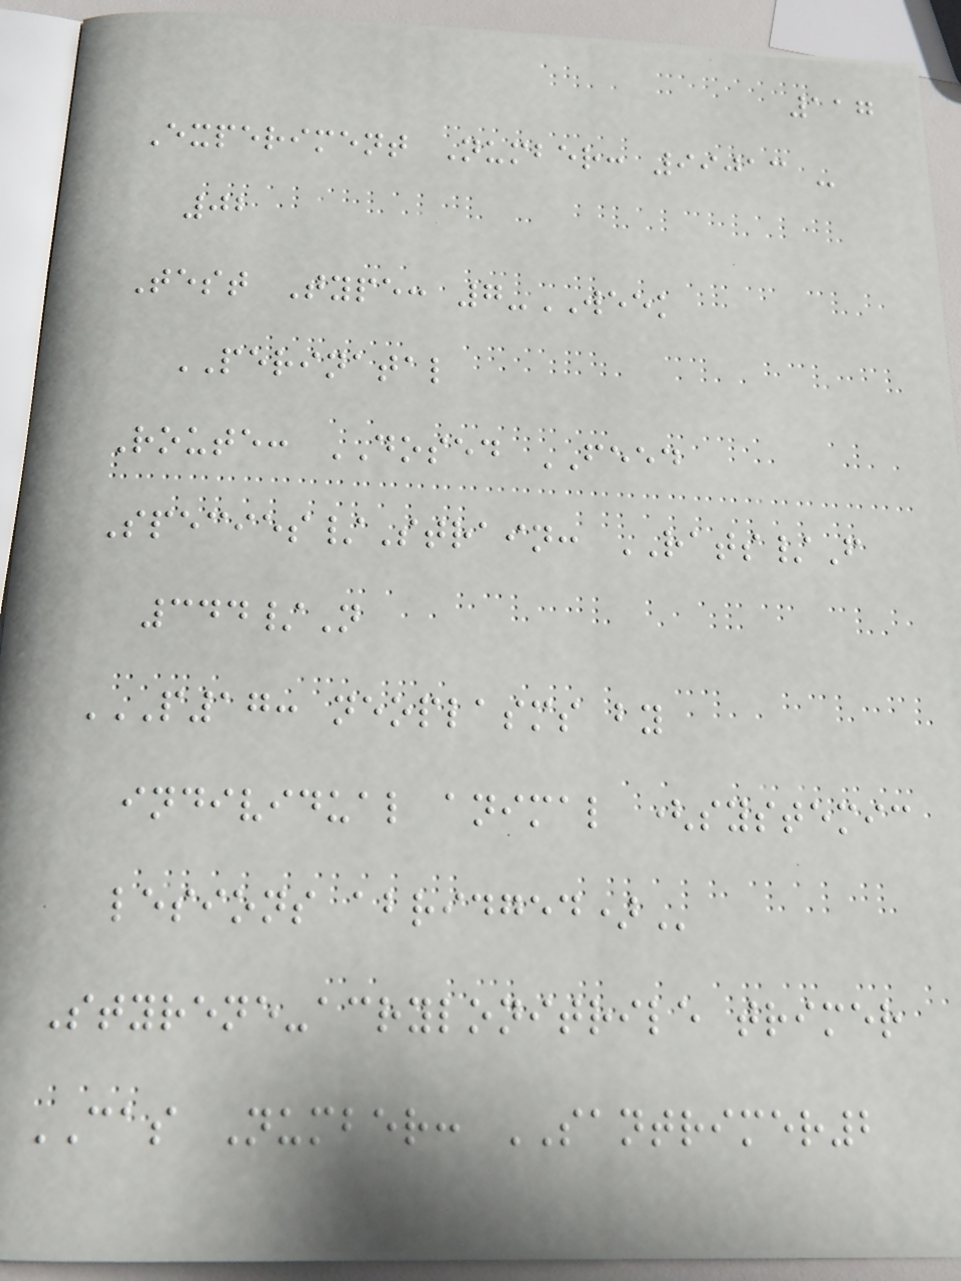117
Experiment Number: 99013 -
02
Test Type: 7-WEEK
PERINATAL
Route: DOSED FEED
Species/Strain: RATS/F
344/N
P17: NEOPLASMS BY
INDIVIDUAL ANIMAL (SYSTEMIC
LESIONS ABRIDGED)
Styrene-acrylonitrile trimer
CAS Number: SANTRIMER2
